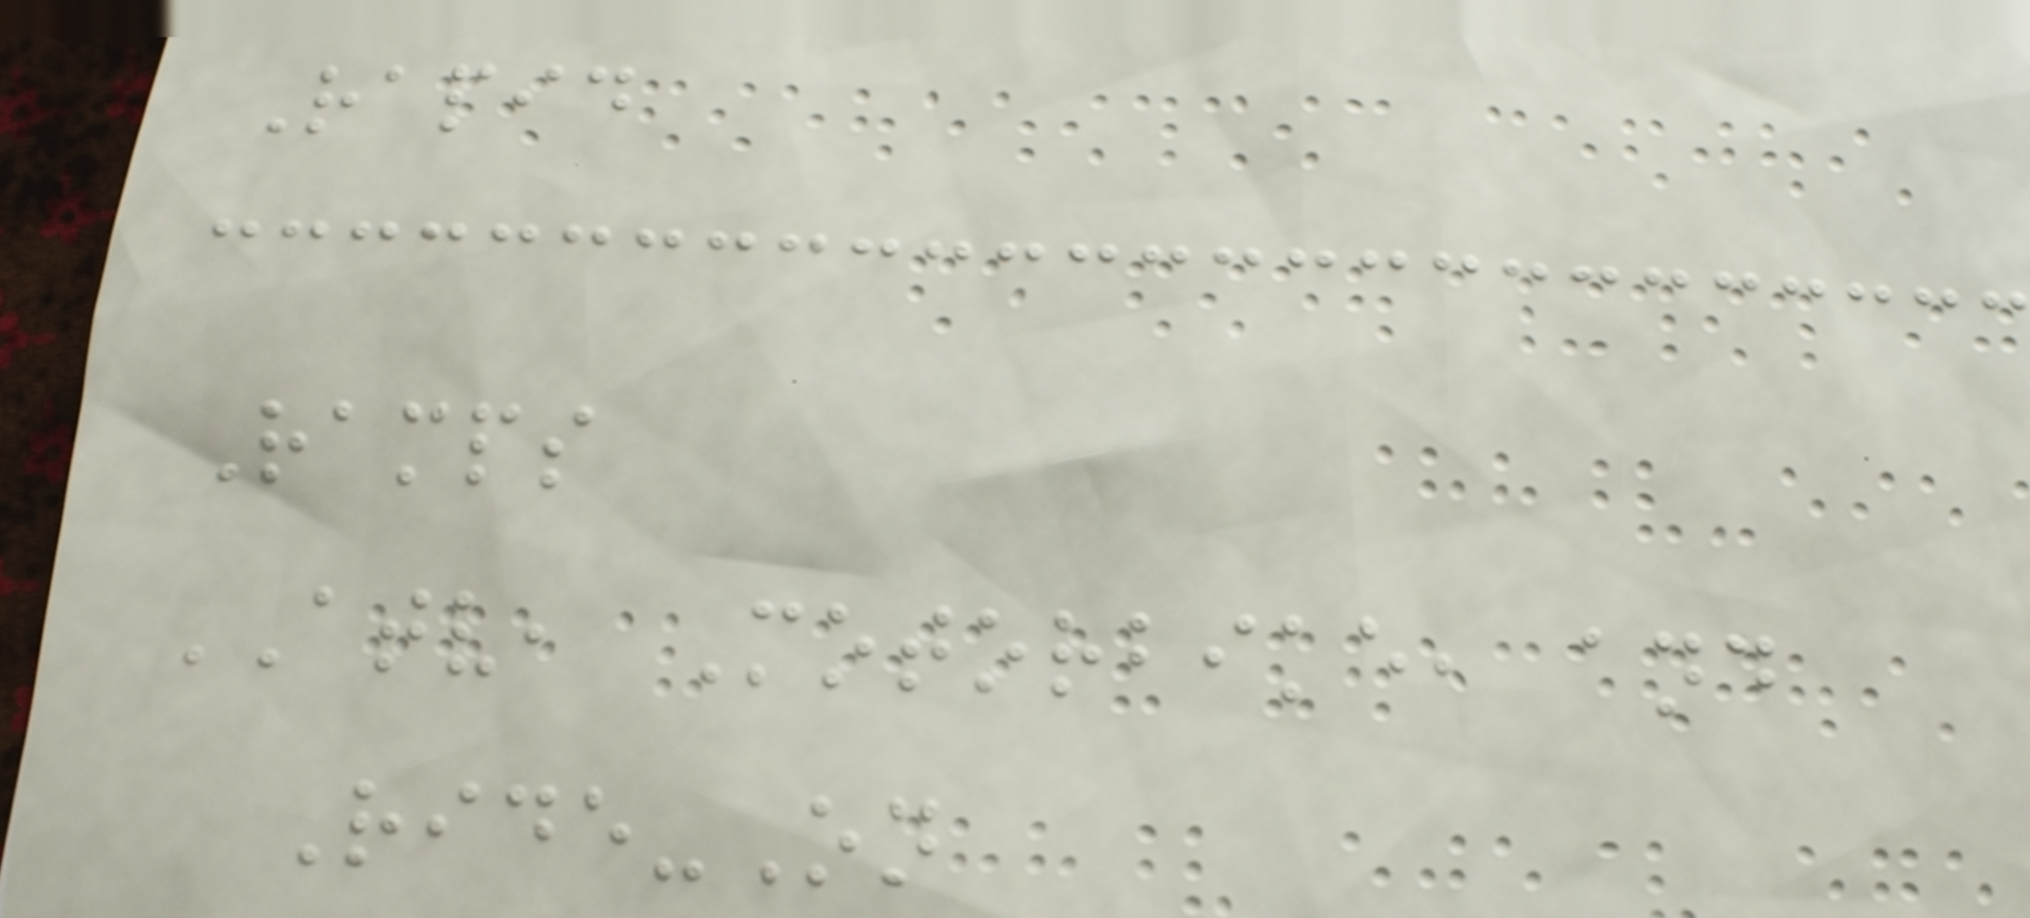Rapid
Ramps
ATV, Motorbike, and
Ride-On
